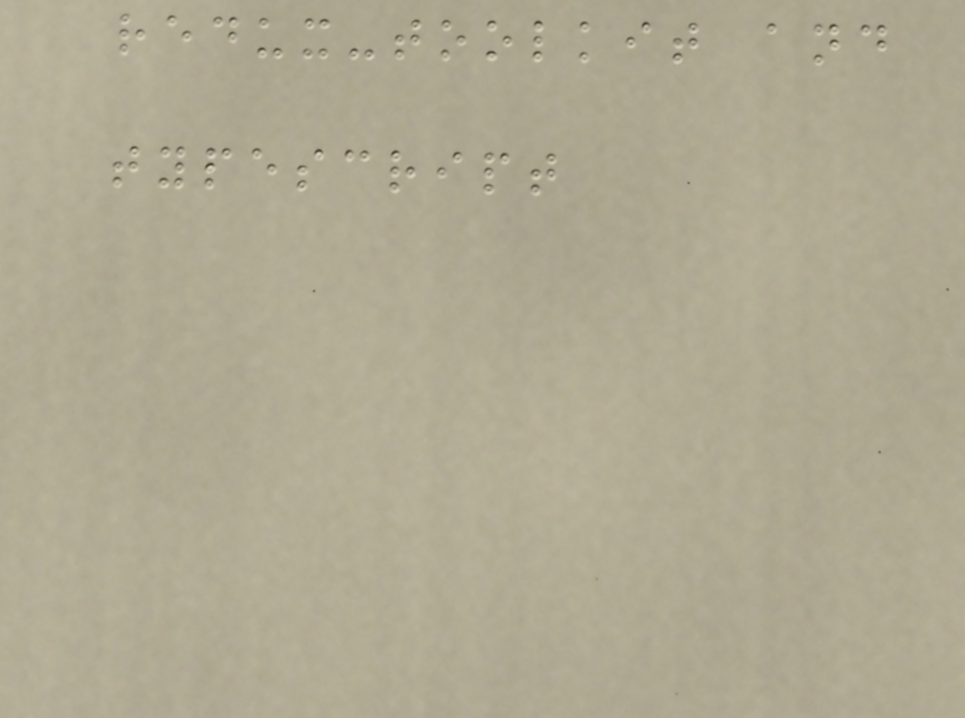redux-toolkit and
typescript
